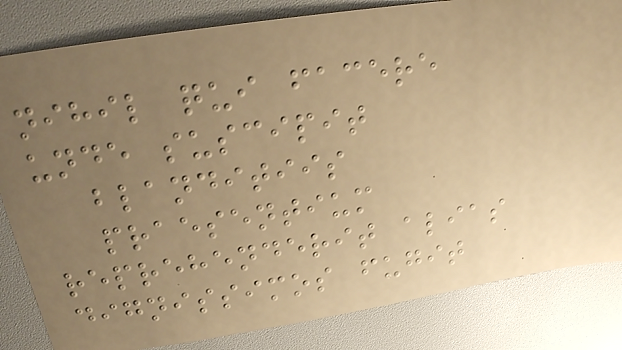nihil qui facere
unde suscipit
blanditiis
praesentium
reprehenderit alias
dignissimos fugit
